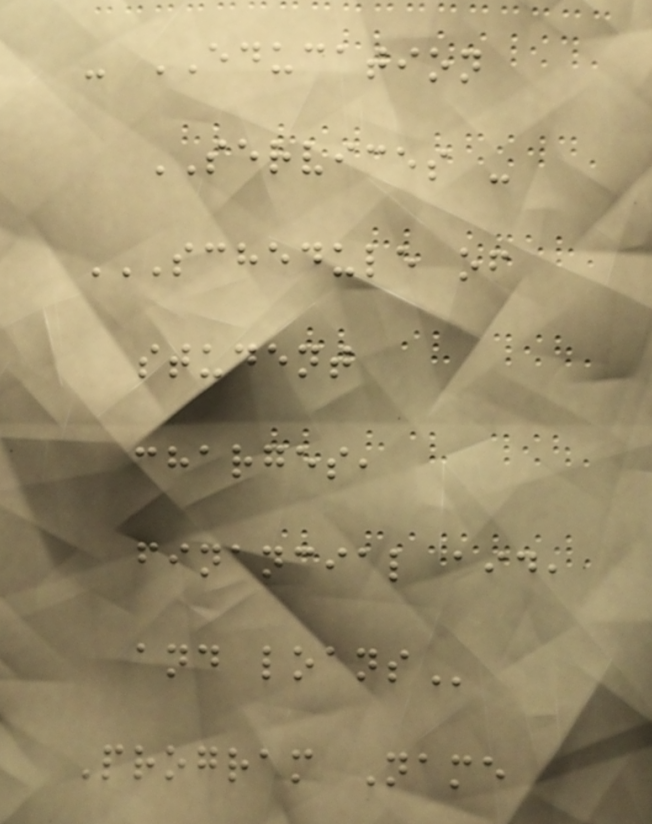- EDUCATION
SERVICES -
SCHEDULE OF
STUDENT
CHARGES,
FINANCIAL AID,
AND LOANS
Program Name
